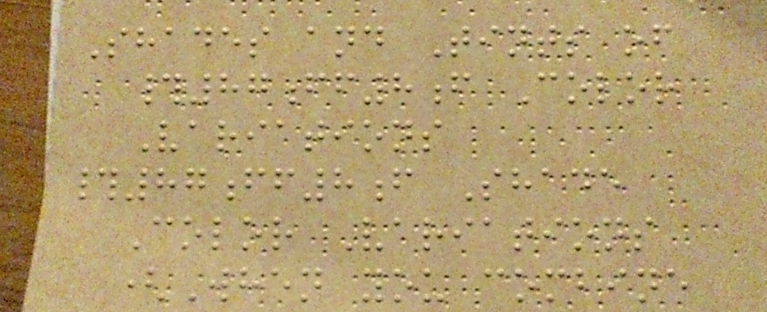Shades and Tints of
#87ff8f Color
Variations
#87ff8f Shade
Color Variations
(When you combine
